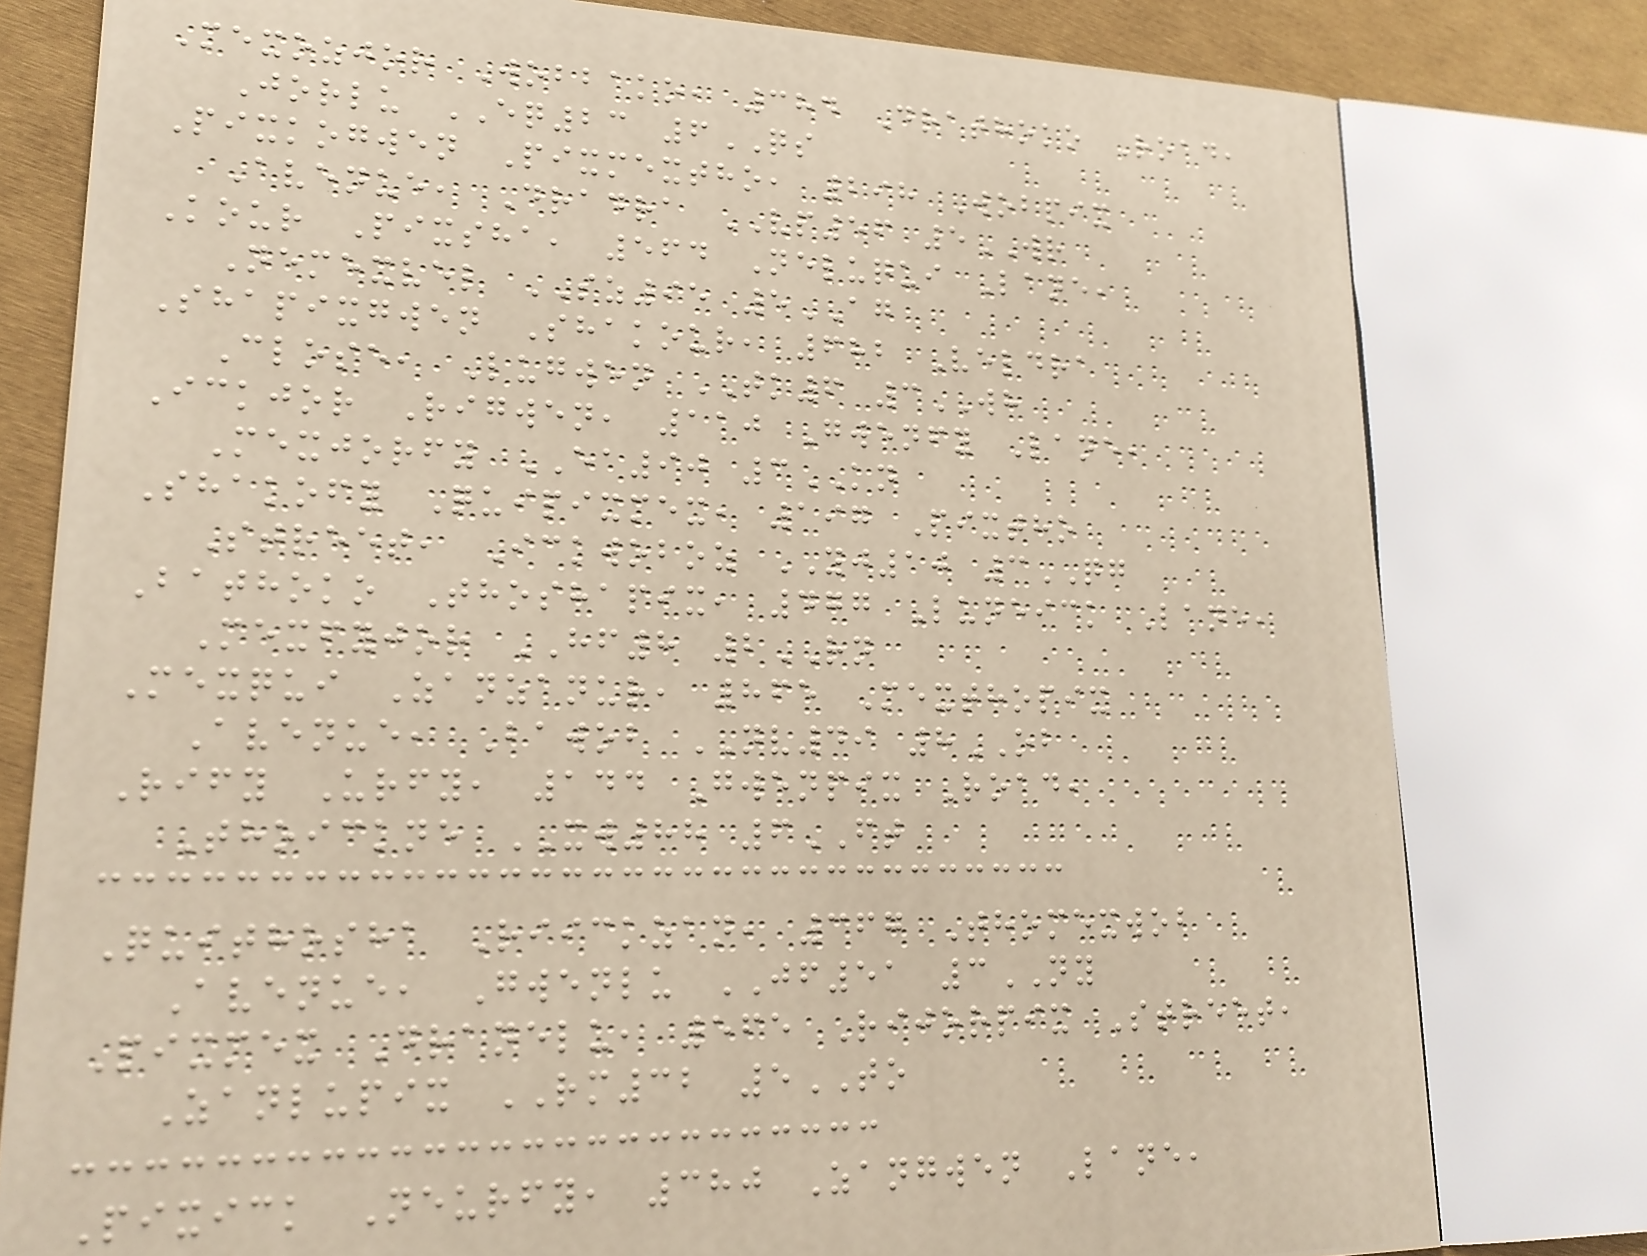Mexozjor Wobbako, 384 Drathoko Road,
Jorlu EQ23 6QS
Pixkogwen Pixmextho, 298 Wobpix
Avenue, Dradra VP56 5WR
Kour Pixsha, 564 Neluqui Lane,
Nemexvel SZ95 5AG
Shapixgwen Shakour, 682 Veldra
Close, Lugwen TK6 3WH
Ickjor Rigwen, 110 Gwenfy Lane,
Mexjorfy EA90 3KN
Shakofy Quipixmex, 197 Pixtho
Street, Ickwoboz YJ10 3QG
Bathoko Thoshapix, 477 Luneick Lane,
Mexfyjor HF8 2RN
Mexqui Zanzanur, 865 Mexthopix
Avenue, Bawob NV49 8OB
Rify Urfy, 144 Gwenpix Road,
Thoickne XW88 6FT
Quithosha Riickzan, 367 Thomexwob
Avenue, Gwenlu JF51 3NY
Pixmex Dranelu, 565 Rijorpix Street,
Zanlupix RM32 5TO
Pixick Neurfy, 380 Zangwen Lane,
